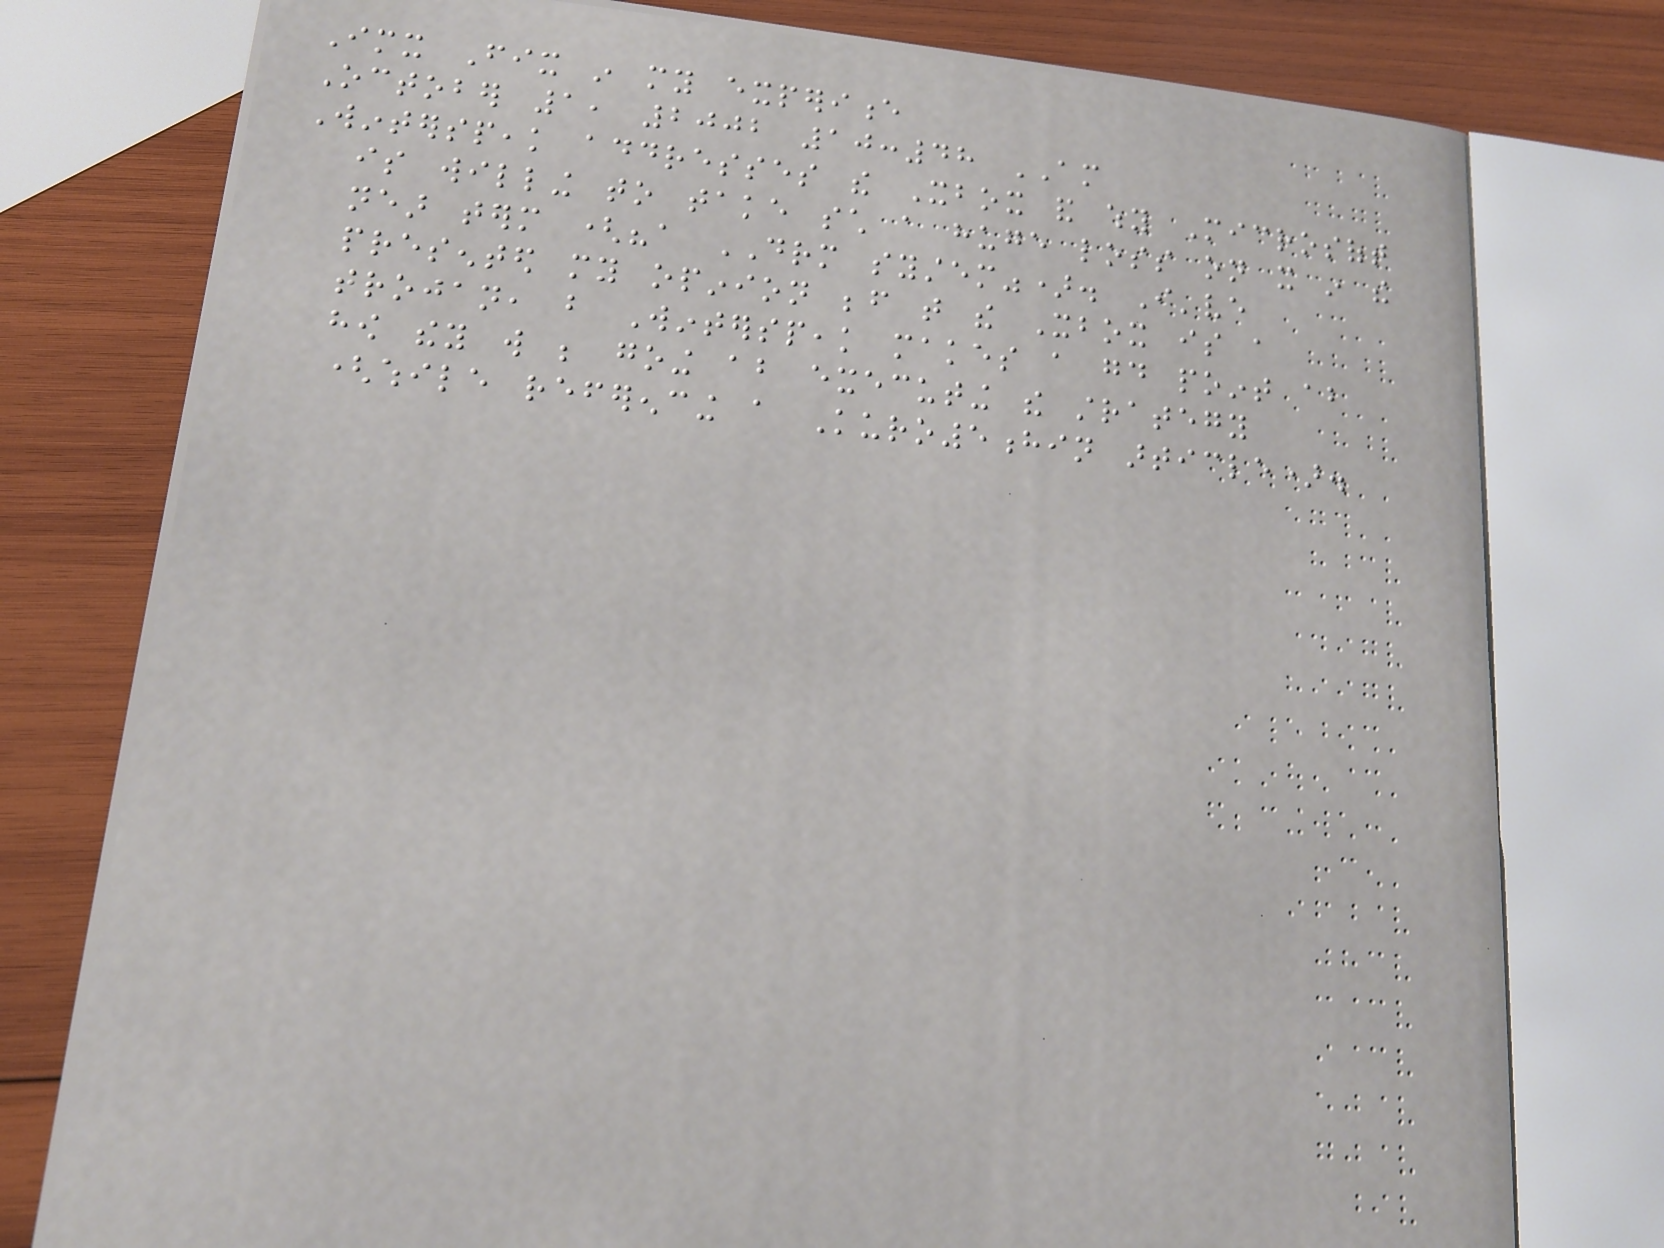Imx Fix in my experience
October 1, 2002 10:48 AM
Winterspeak addresses the Xbox and why Microsoft
is willing to take such a huge loss on it in the
near term ("a DRM system"). I've
presented my opinion before that the Xbox is a
trojan, but Winterspeak makes a good point about
how they will be going about executing the strategy
(while referencing a Kuro5hin article).
